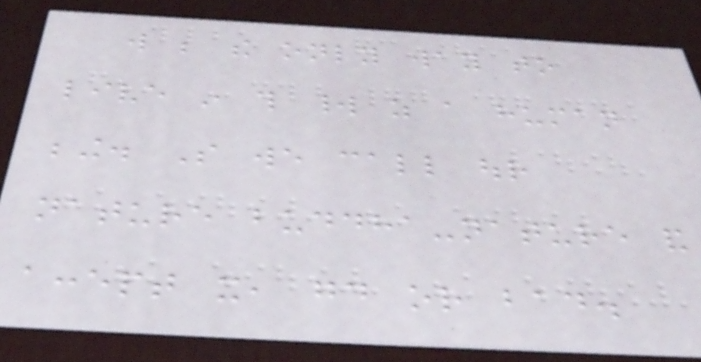will be the only way to
live in this world as a human
being. So we call our
nature buddha-nature and
accept it, good or bad.
